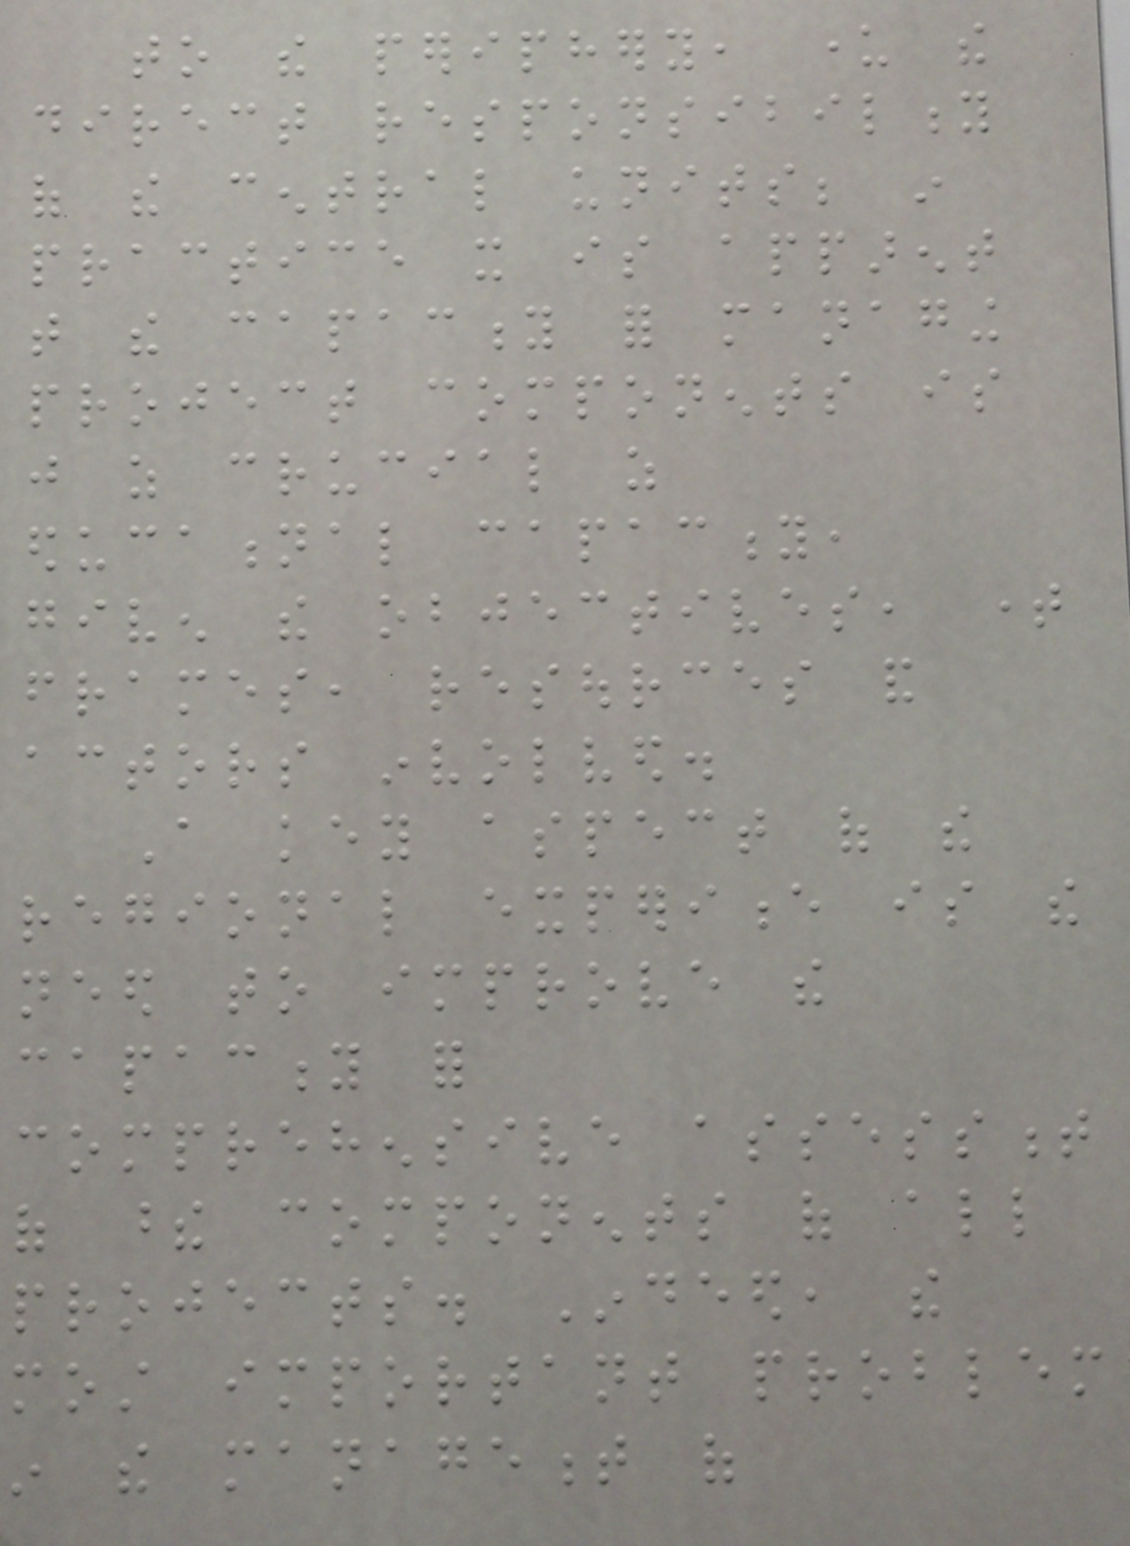to the periphery, under the
direct responsibility
of the central units; in
practice it is apparent
that the capacity for managing
project components is
just as crucial as
educational capacity,
given the objectives, time
frames, resources and
actors involved.
A key aspect of the
regional experience is the
need to improve the
capacity for
comprehensive assessment
of these components of all
projects. Indeed, the
most important problem
in the management of
